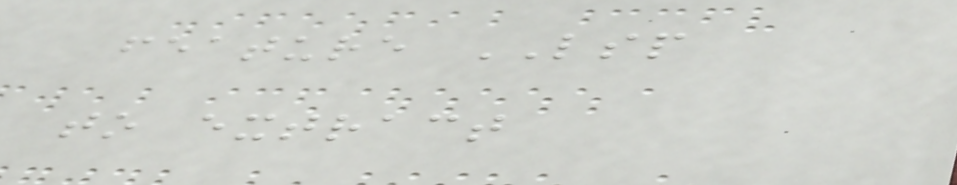feature LSP
to extract
